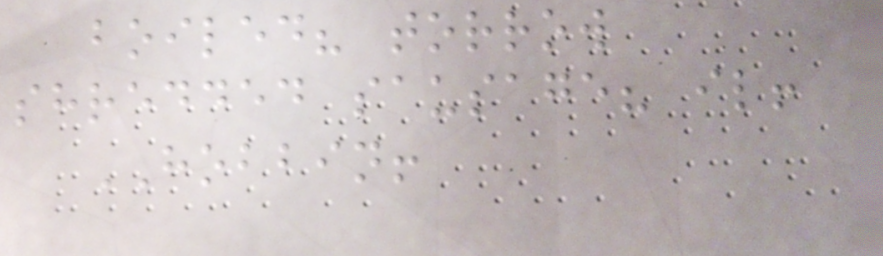boiled? torrow
shredded sausage? il!
HOBBIN!
